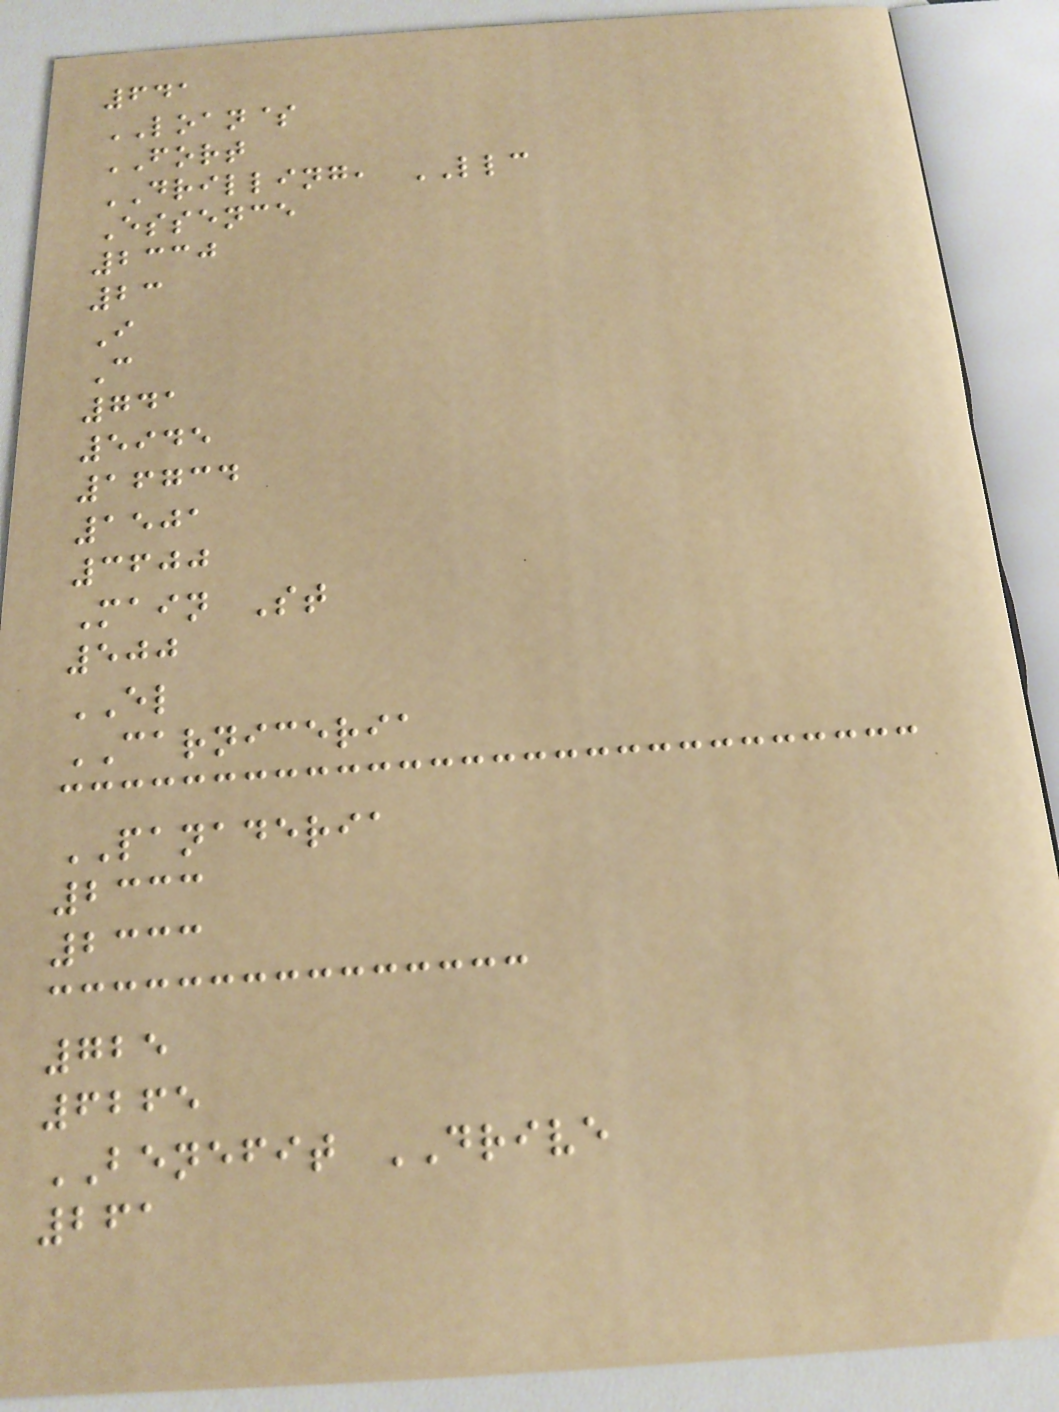641
LOAN$
FORT
DRILLING, LLC
Essence
2330
23
I
C
741
5945
16734
1501
3600
Main St
500
EL
CARNICERIA
PANADERIA
2333
2333
725
6265
BENEFIT DRIVE
261
